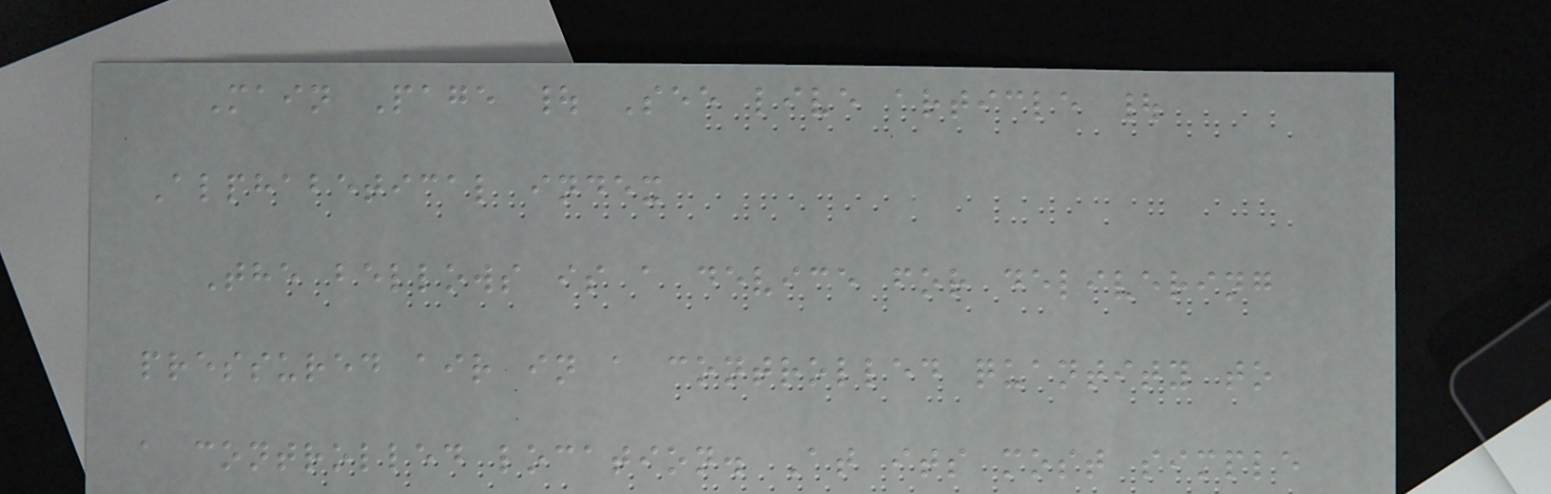Main Page | See live article |
Alphabetical index
The bellows is a device for delivering
pressured air in a controlled quantity to
a controlled location. At its most simple
